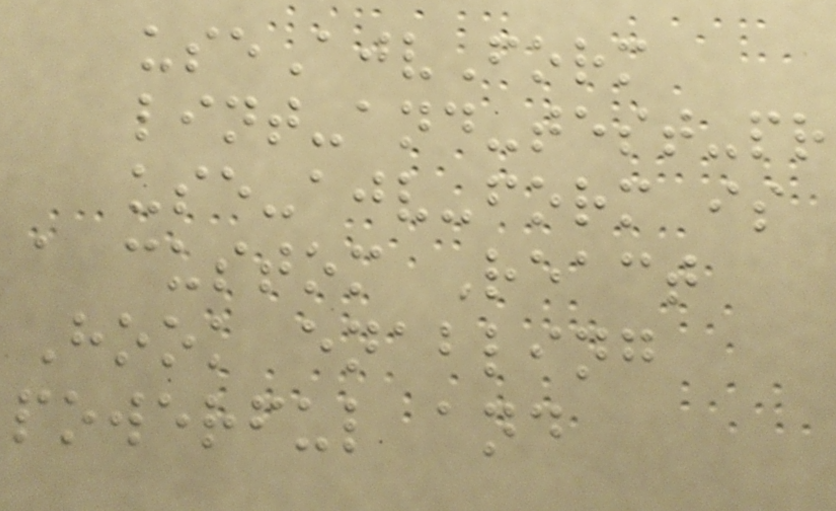useAjvForm
lint-and-test-pr
use-ajv-form is
a custom React
Hook enabling
powerful and
